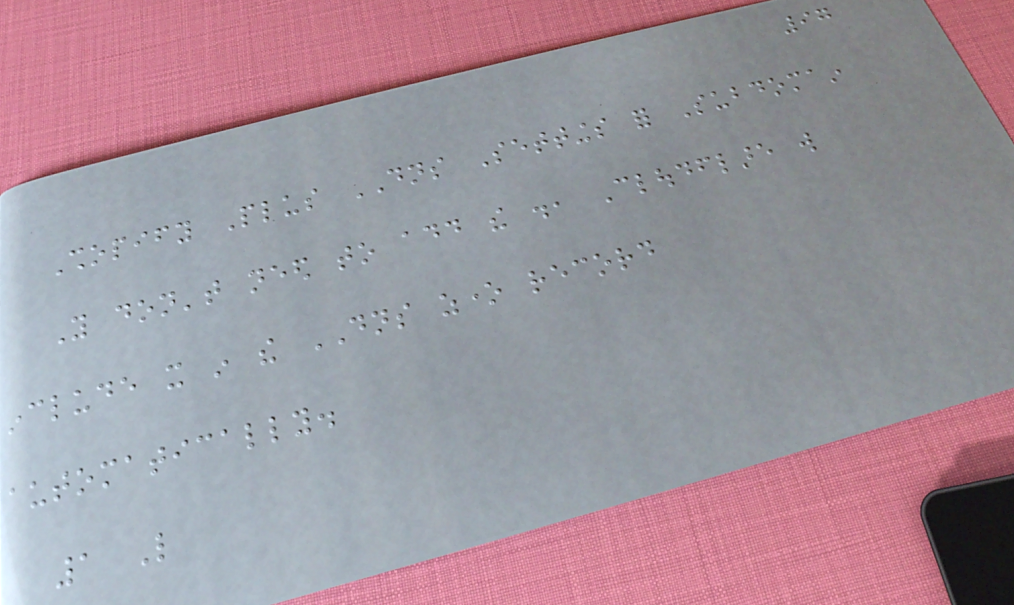97
Shopify Plus DNS Settings for Subdomain
You don't need to add the ., Cloudflare will
include it in the DNS zone record
automatically.
1 Like
